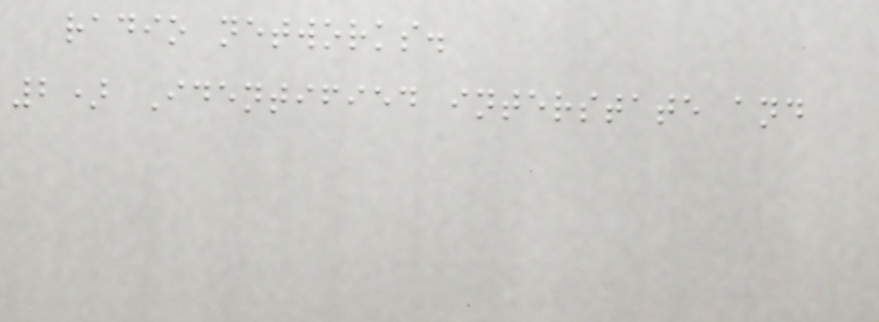radio networks.
2) Identified interstate and
